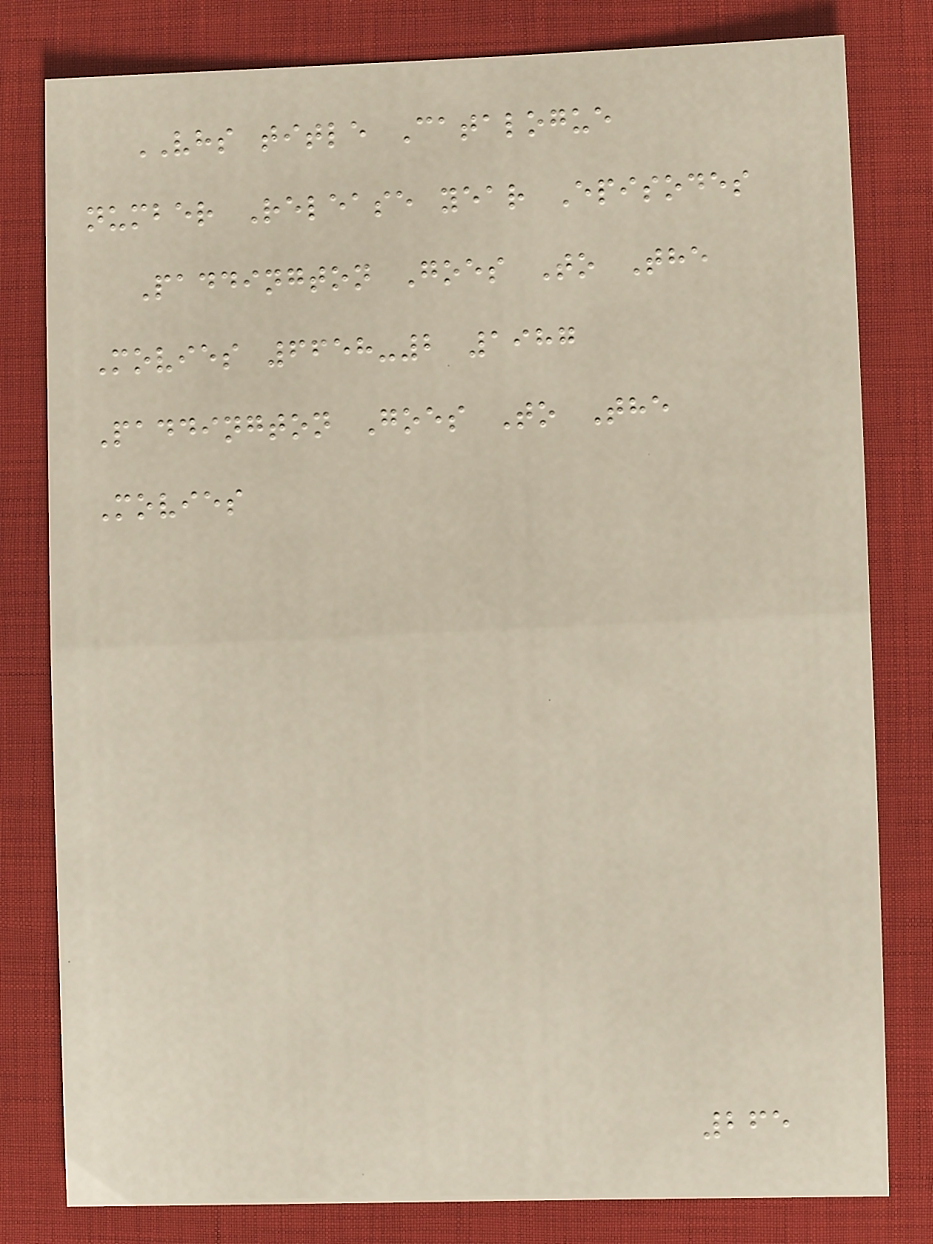VHS title Catalogue
number Release year Episodes
Paddington Goes To The
Movies 6658-2 1987
Paddington Goes To The
Movies
265
